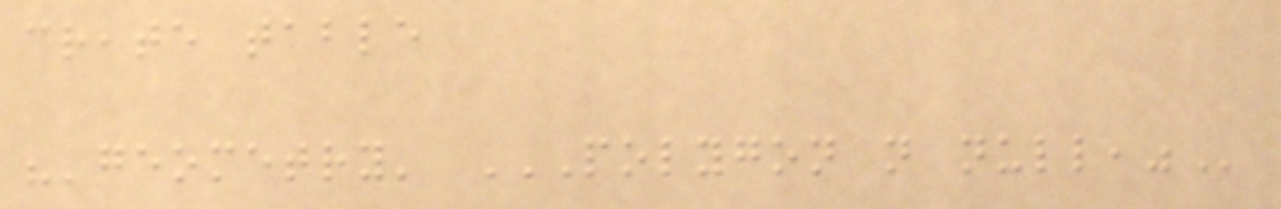create table
"'geometry' POLYGON NOT NULL,"
